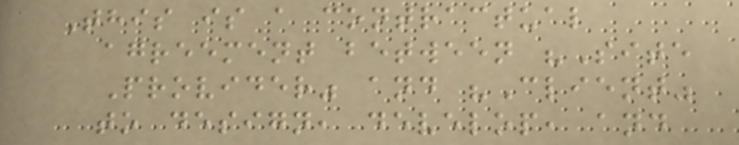This is a contractual
agreement between "Site
Provider" and "Client"
to design, develop, and
